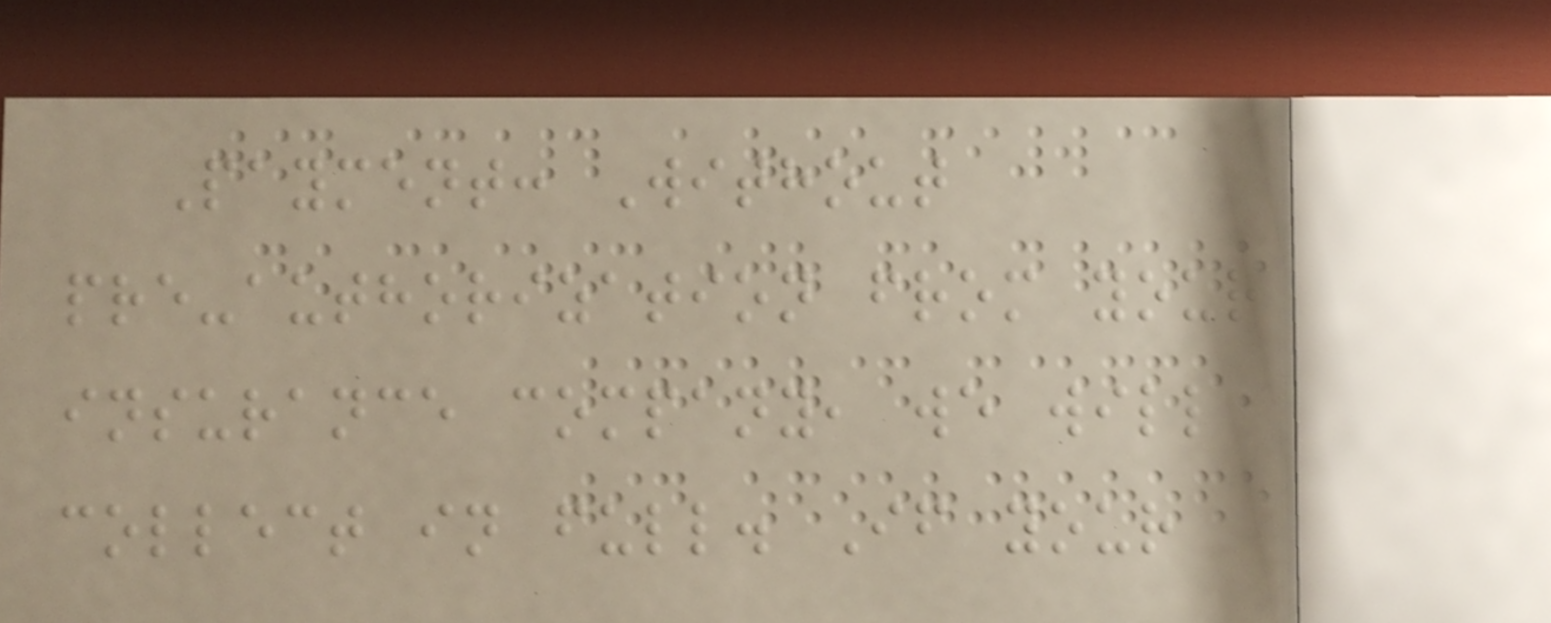Payment: Without
pre-authorization from your
insurance company, we will
collect in full. If your
